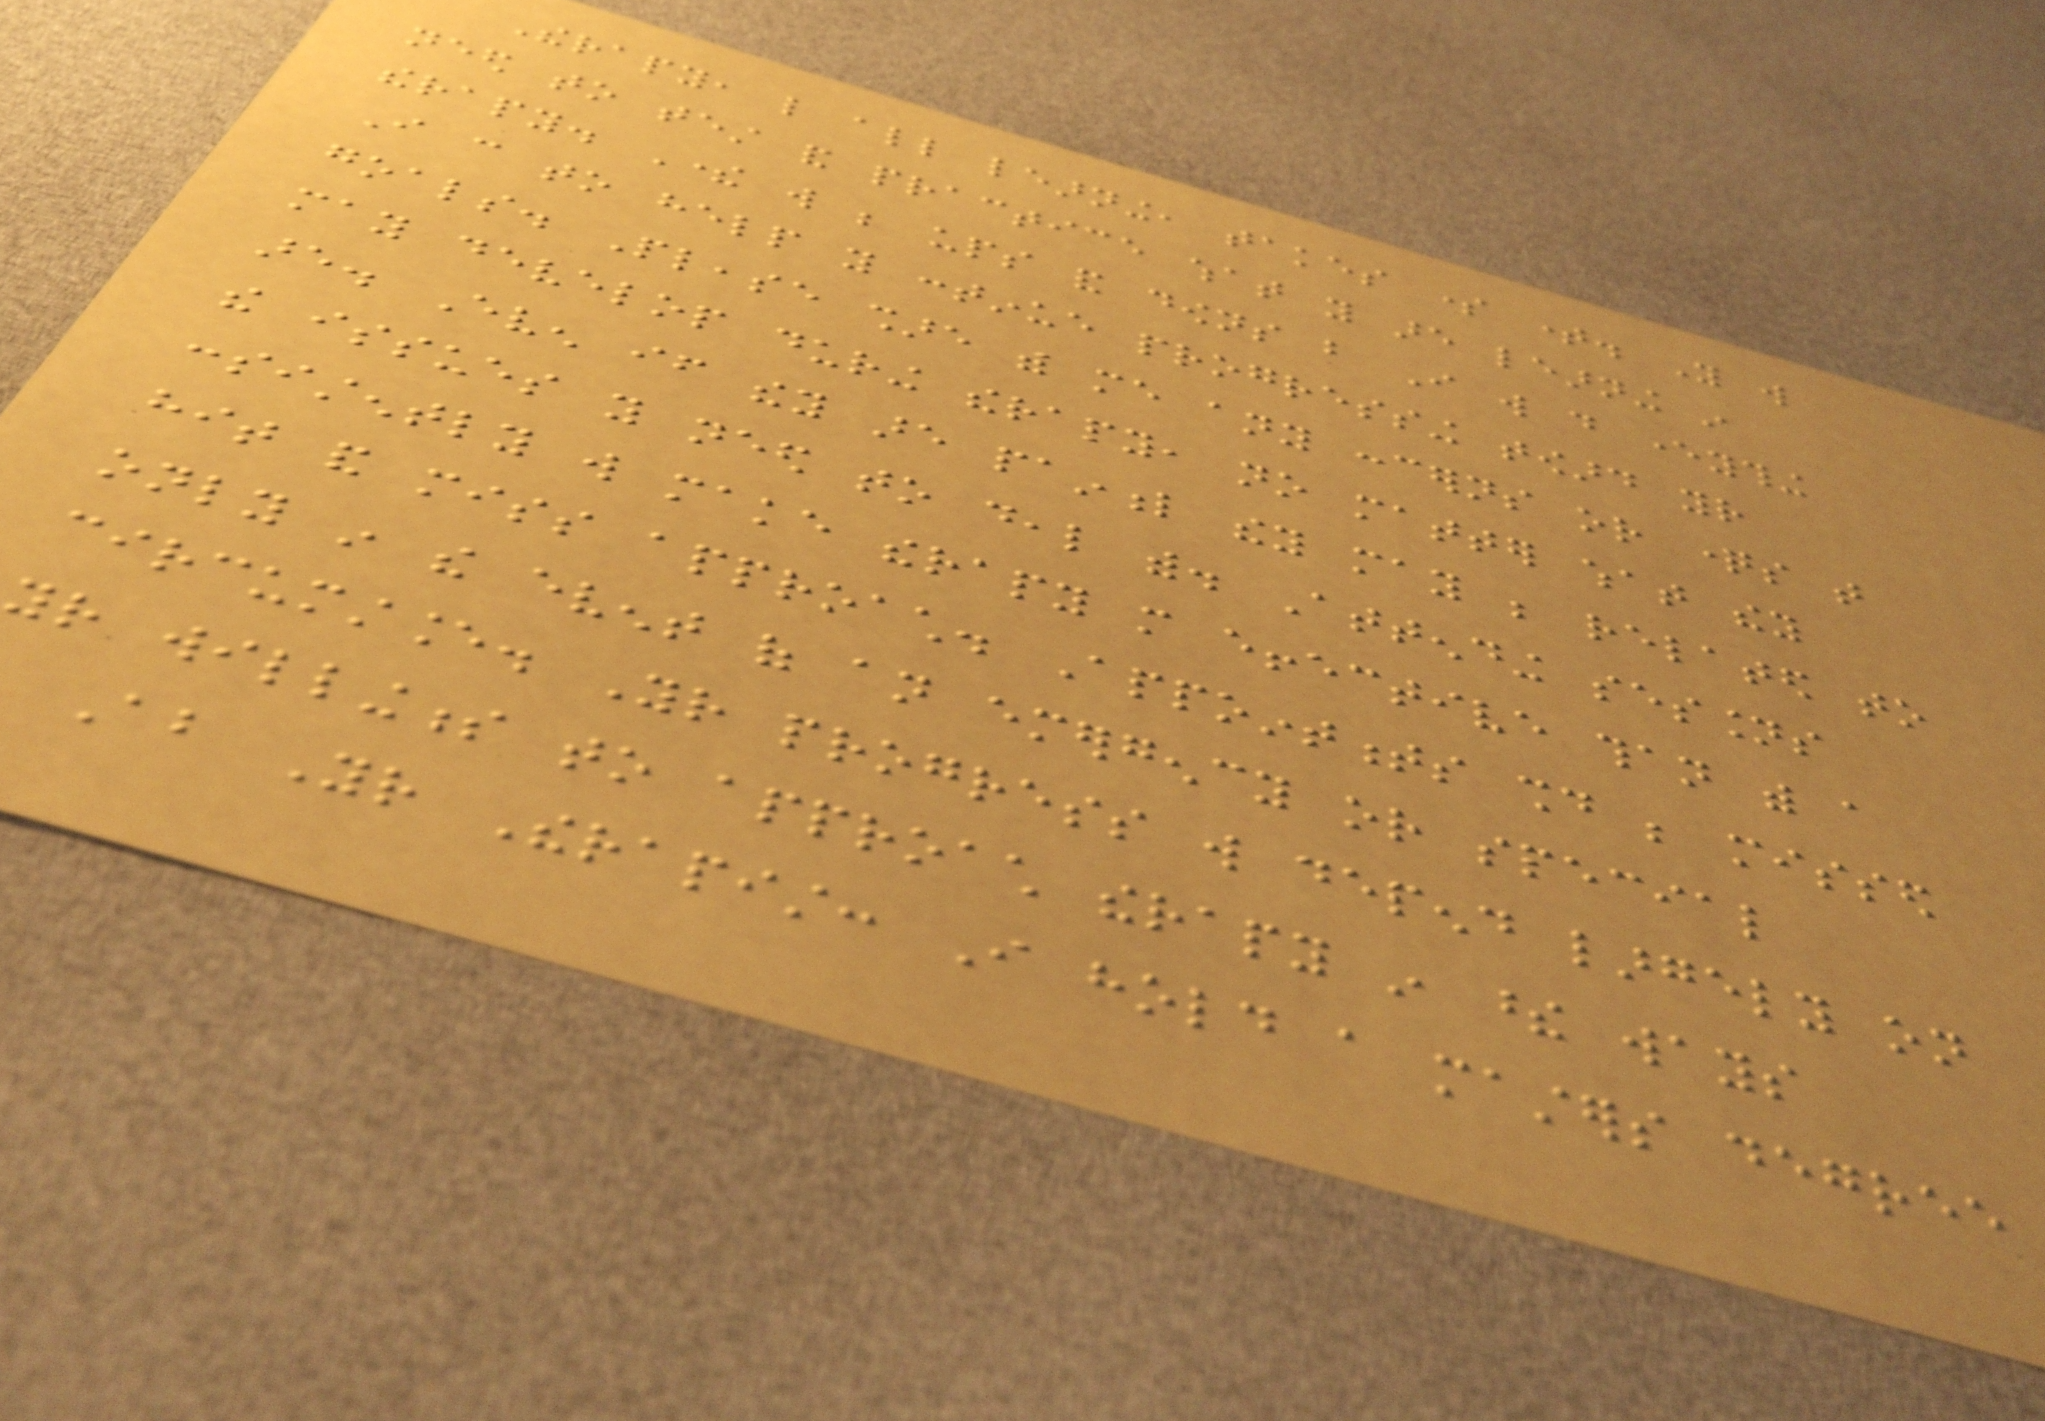Therapy, like all learning, takes some time. You will
need to test and practice what you are learning in
therapy. There will be ups and downs but I will do everything
I can to help you continue progressing toward your
goals. Please share with me any concerns or questions that
may develop during therapy, no matter what they
are. Even if they are painful they may be related to
the issues you need to deal with. Attending sessions
consistently will make therapy more effective than with a
hit and miss approach. Appointments should be missed
only in the event of an emergency or special
circumstance. Your progress will depend largely on
your willingness to approach therapy in these ways
About Your Therapist: I hold a masters degree
